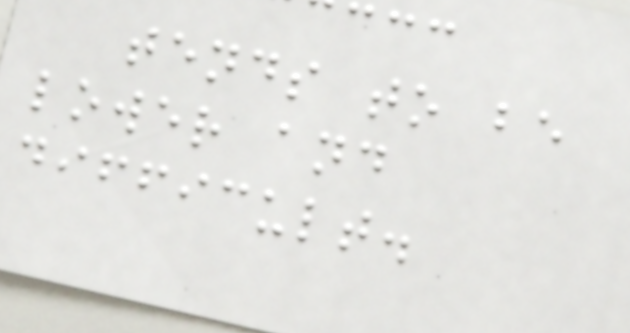tends to be
lower and
difficult.
